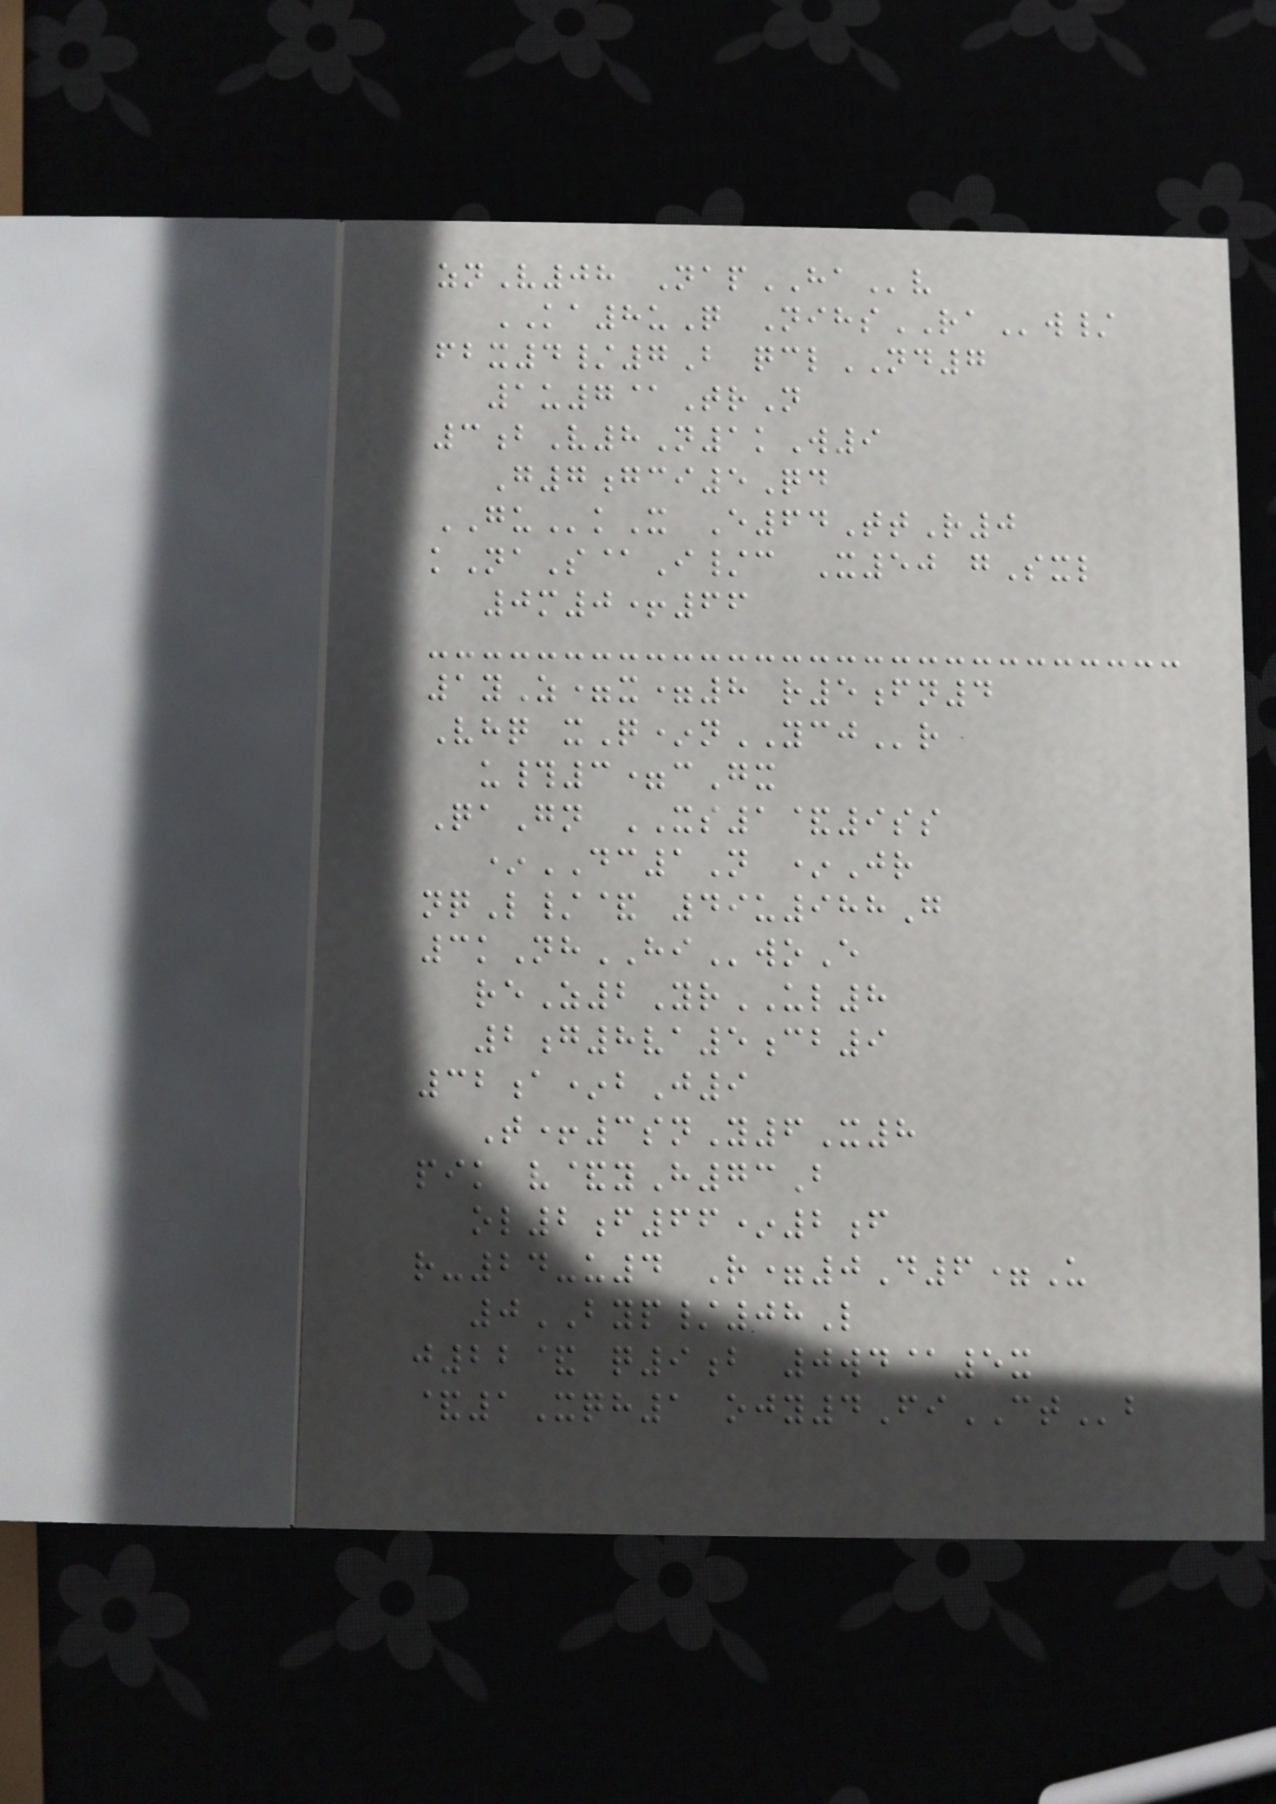znV08 NapHAv
KA8uQ NihsRAw/
fbx4/7B qclND7
1u7@TrN
3bV8N1kW9
G7gci5Qd
GUkX E64TtR0
kNaS@I/c X50 gSxl
0m0+66
1yZ=x=8 r5fn4
Vhq xQ*nYCJr
u#3=cGx
QaGn XS1&9ss
*DC1N *Jr
nqL/& 49u988G
3kNhHIwoE
reZ2YrUL8
2g8va5cb9
32a*bJ9
T+3snY6X8
pik v&yH73B
ol2f66*2f
r-24-u4 R=0D6=U
0BYP/08L
j22& q9b 0wd@5x
&1Xqh1 ojy4FiCTb
